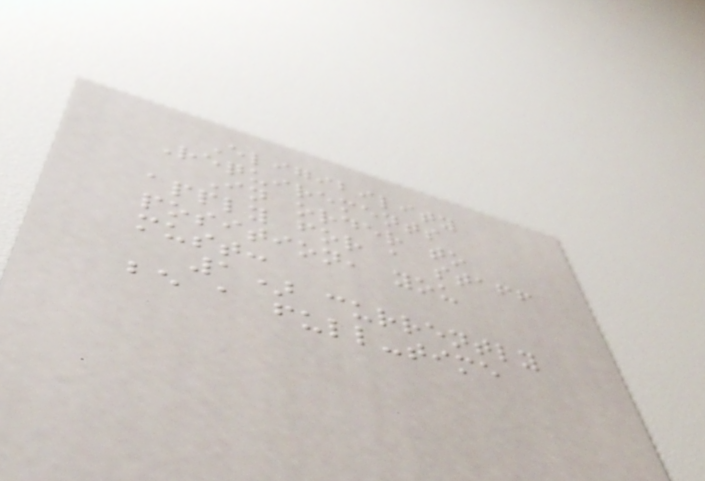Eligibility
Requirements
In order to
apply for a staff
position, you
must:
1) currently
be a full-time
